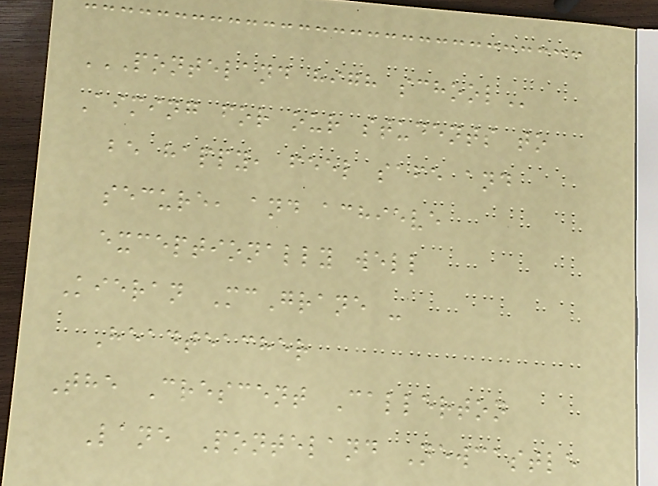PONTELAND HIGH SCHOOL
Aiming for our students to
be happy, feel safe and
secure, and achieve
exceptionally well
Kieran McGrane -
Headteacher
The Crescent Callerton
Lane Ponteland Newcastle
